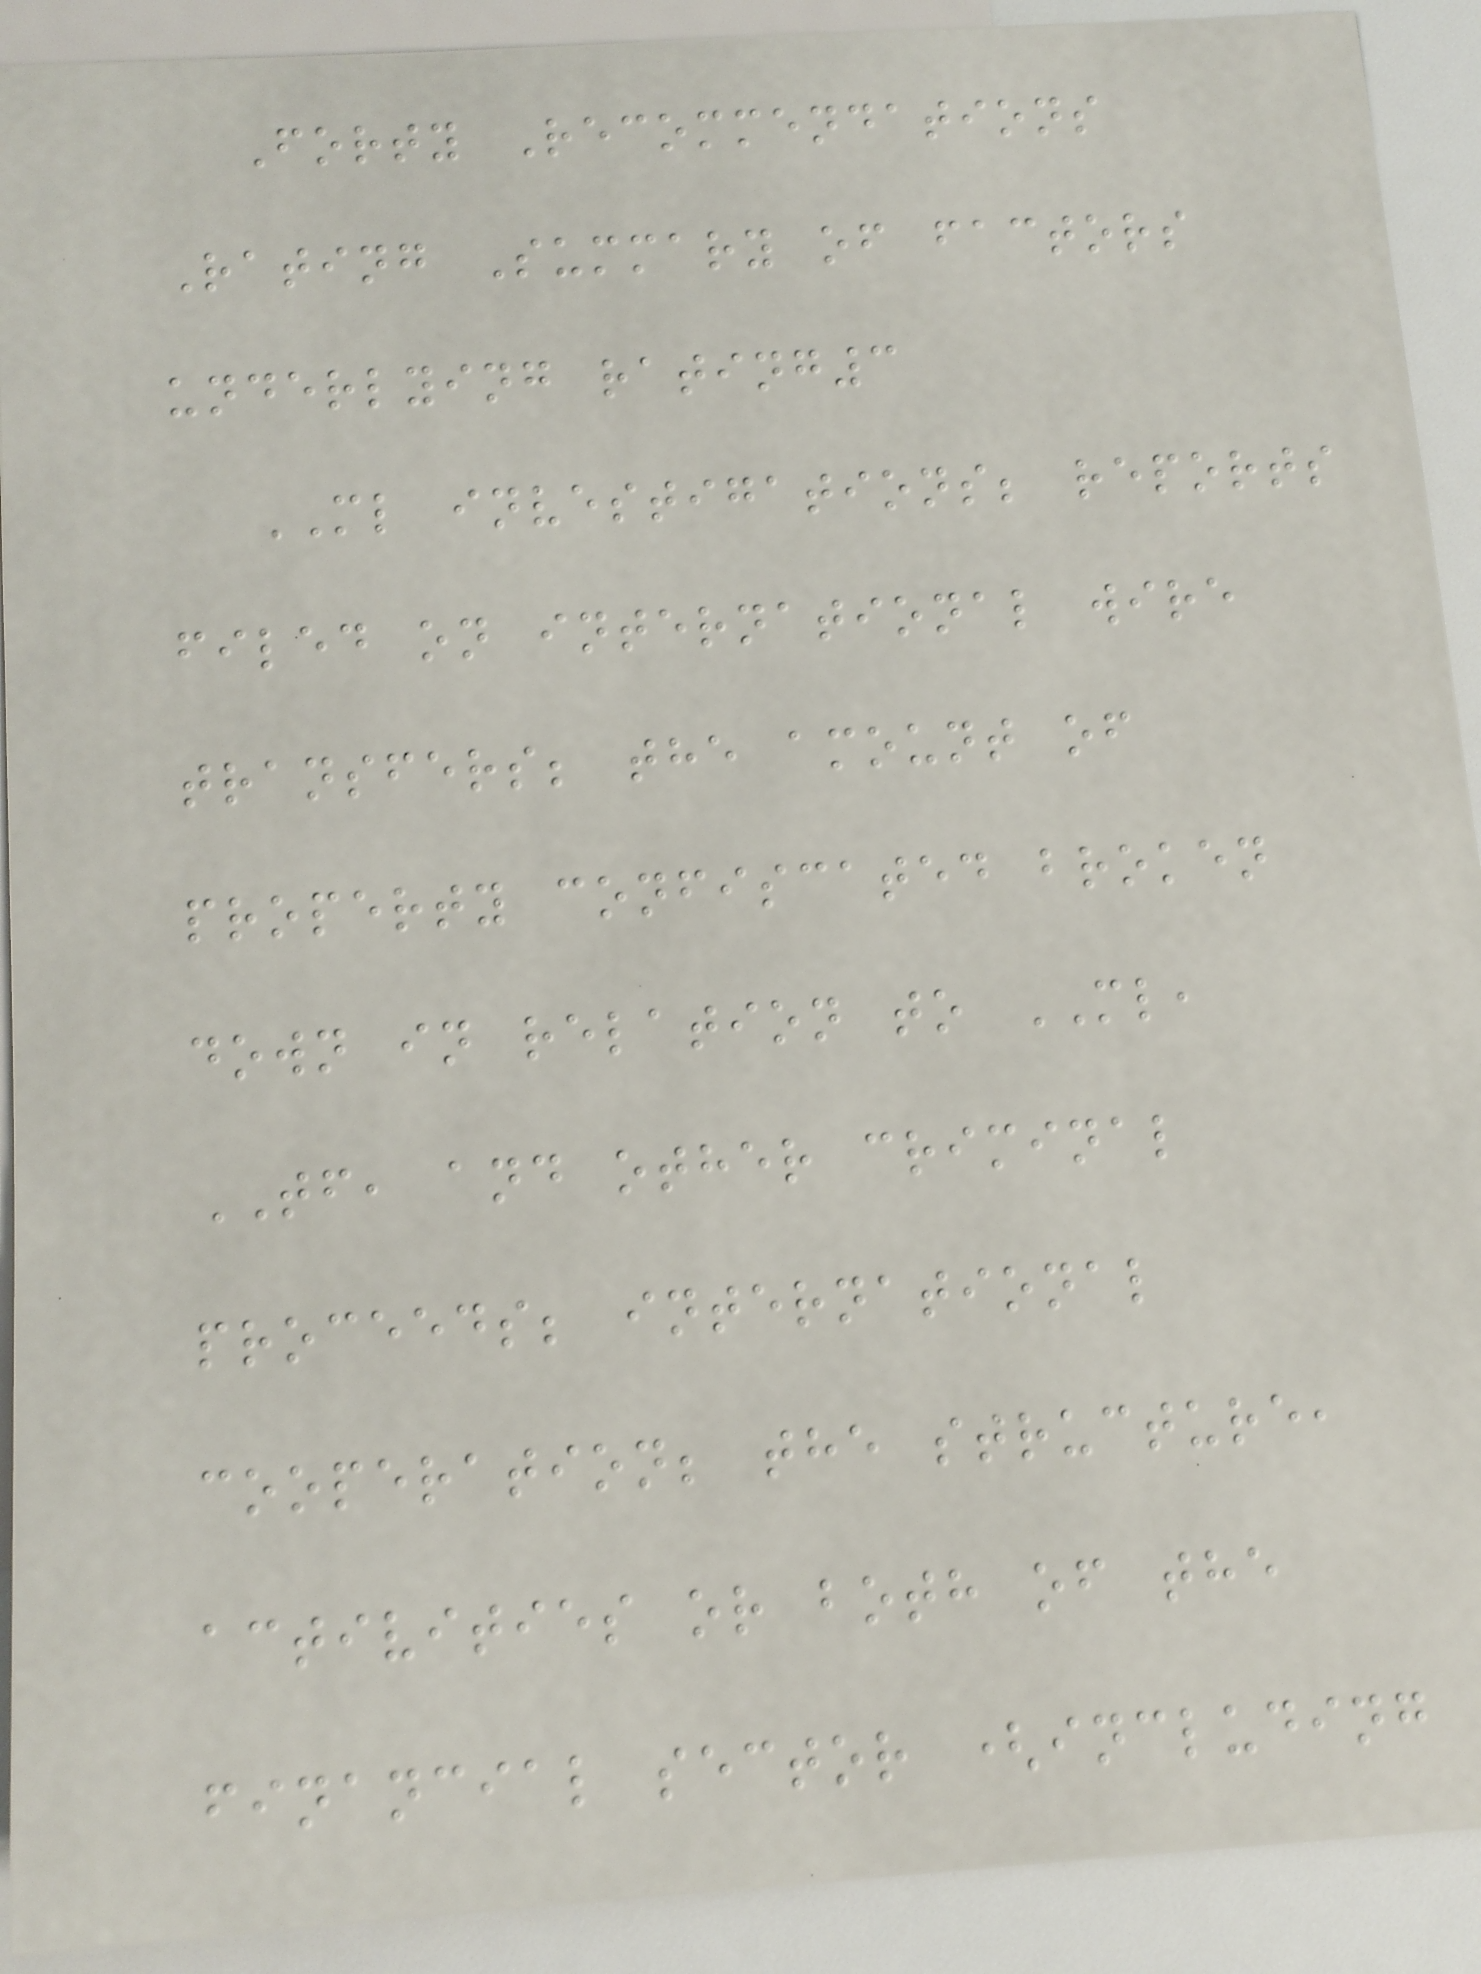Forty Recommendations
Rating Summary of factors
underlying rating3
ML investigations; reports
filed on international wire
transfers; the amount of
property confiscated broken
down in relation to ML,
TF, and other criminal
proceeds; international
cooperation; the structure,
activities or both of the
financial sector (including
